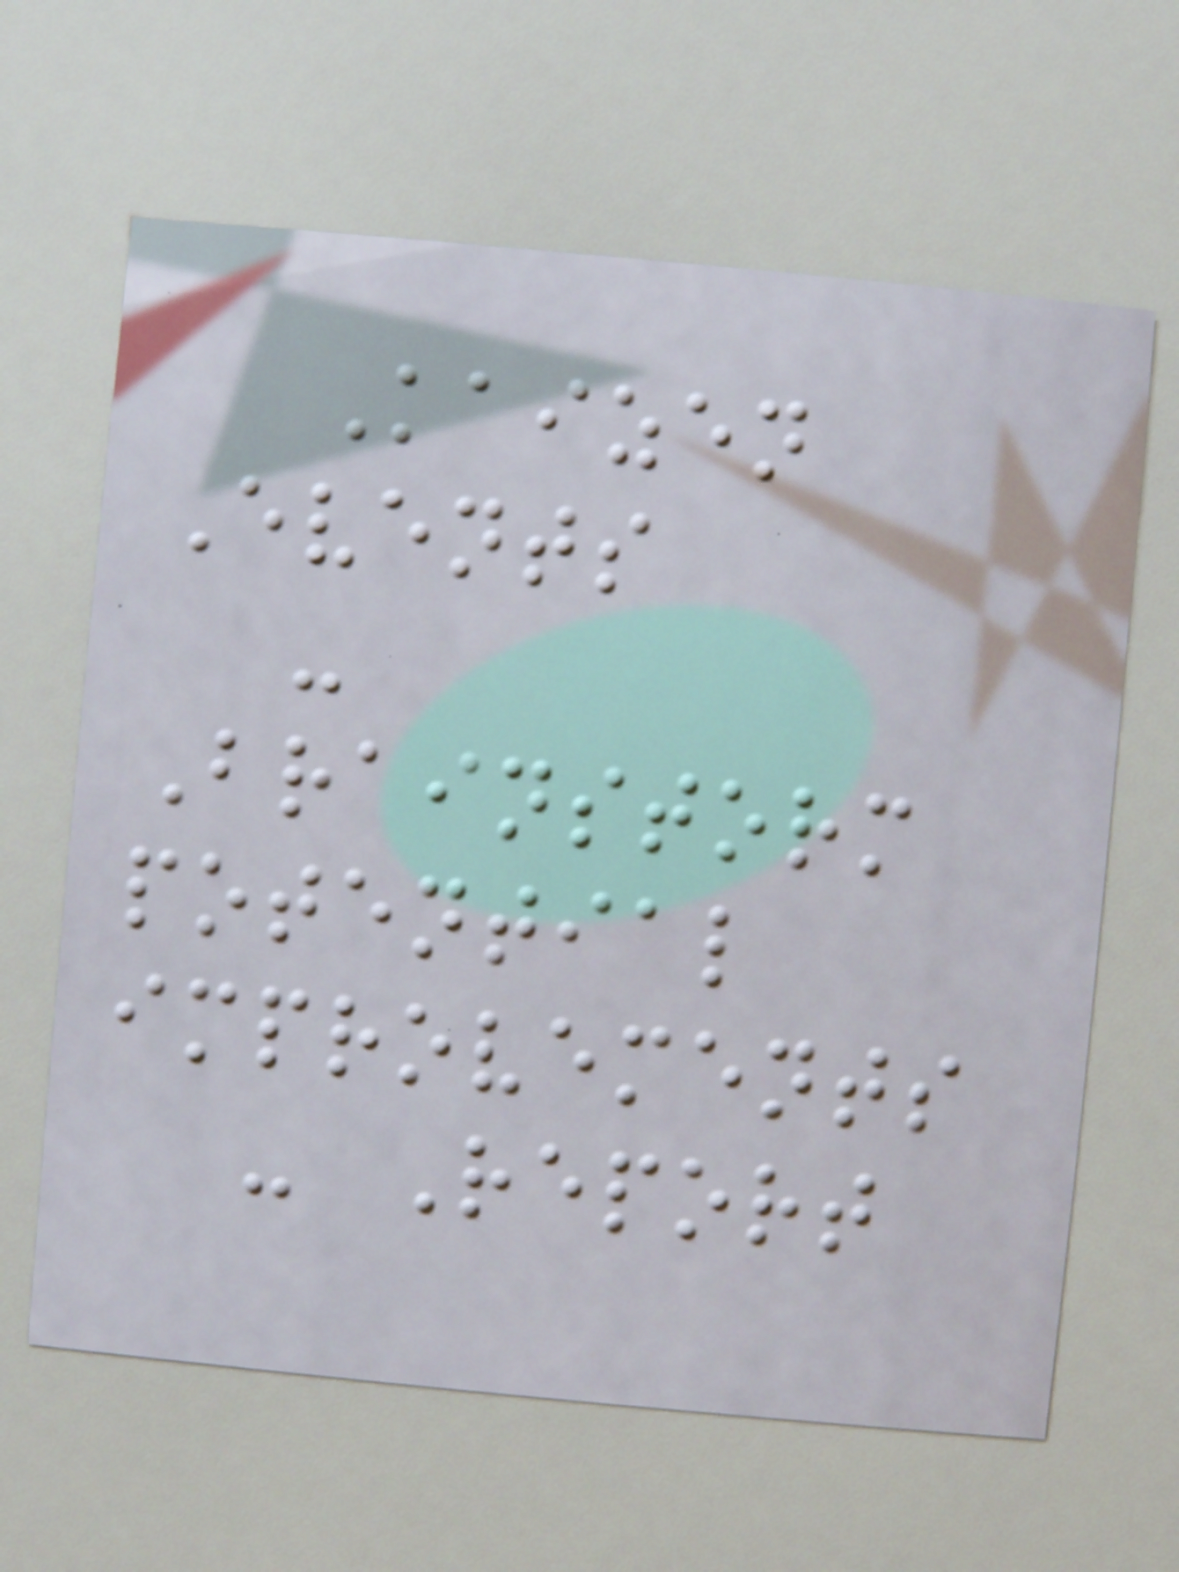Kaizen
Events
-
Brainstorm
potential
improvements
- Report
